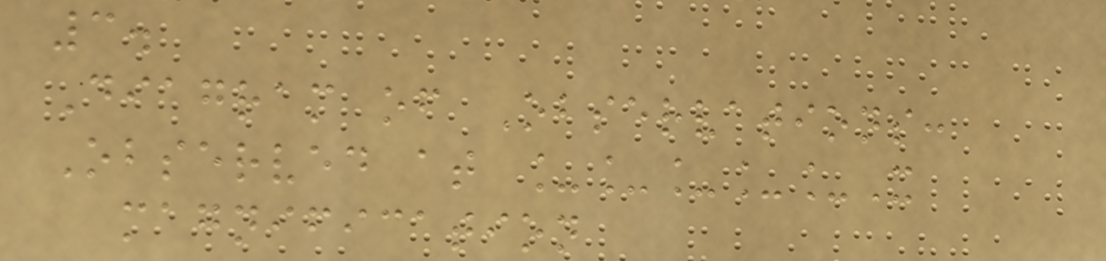3.
Diagram of Observations:
Observed at _____X
magnification
